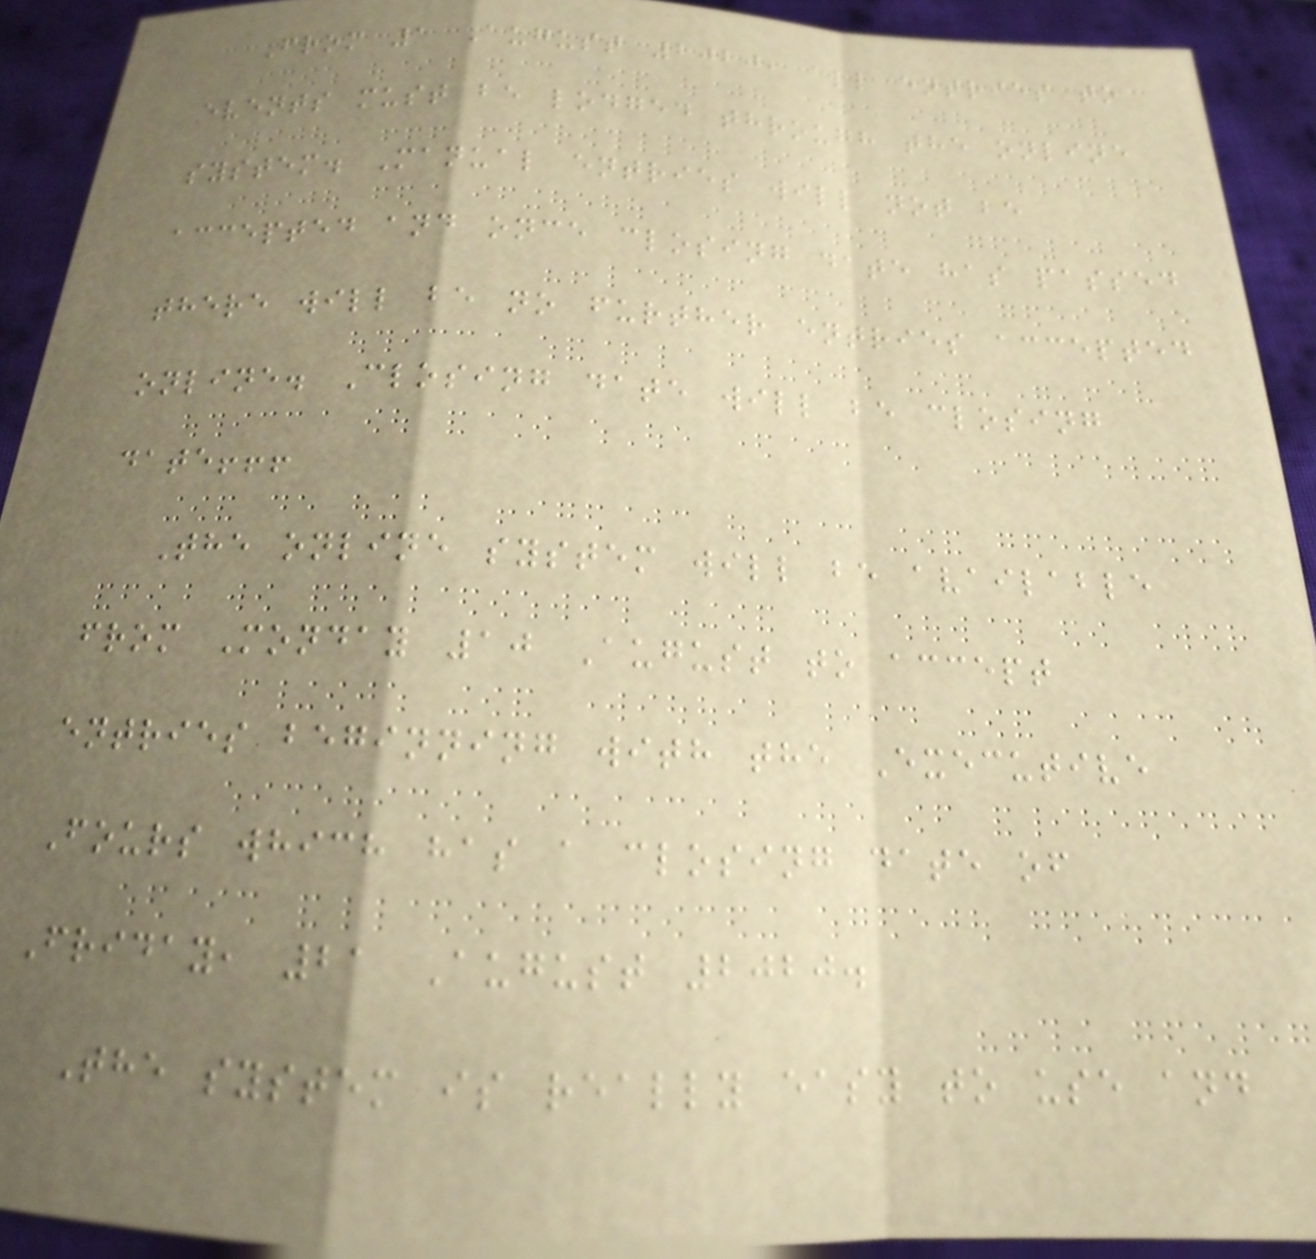From 1 August 2020, all entries to
events must be lodged through the online
system. Manual entries will not be
accepted and once closing date has passed
there will be no further entries accepted
online. Closing date will be closing
date!!!
The online system will be available
from Monday 10 August to accept
entries beginning with the Executive
Fours which has a closing date of
Friday, 21 August 2020.
The system is really easy to use and
